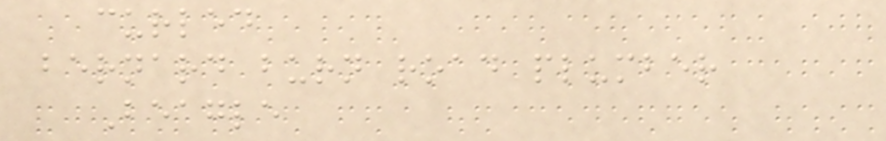curled
bernard burn road plumber
Beagle
